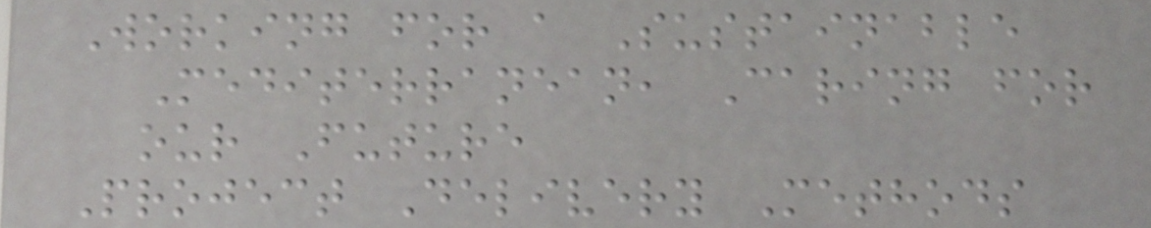Working for a Sustainable
Mediterranean, Caring for
our Future
Project Delivery Methods
